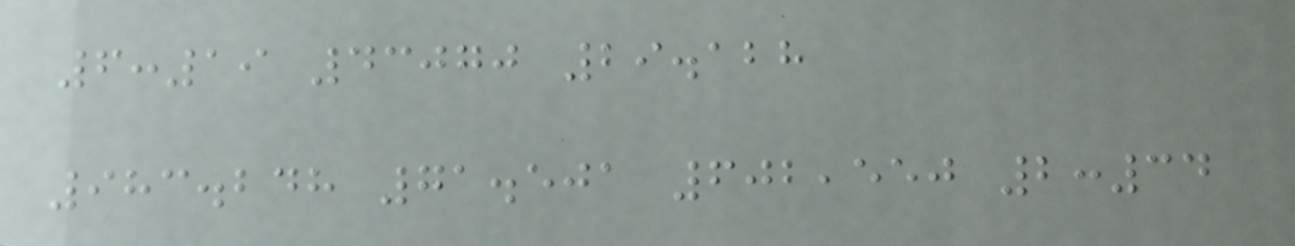6:19 43070 29.128
983.248 71.501 602,550 2:34
